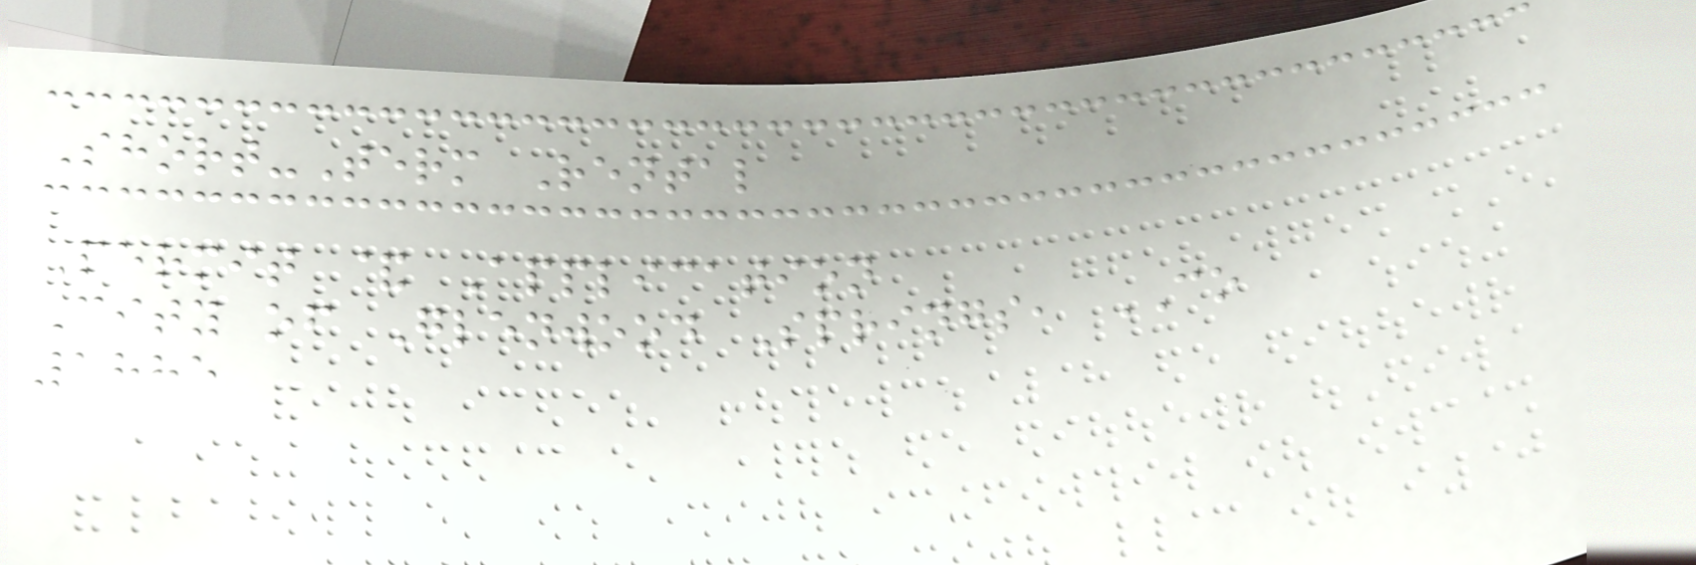Short-Term Rental
Permit & Application
City of Glenwood Springs, CO
1885
